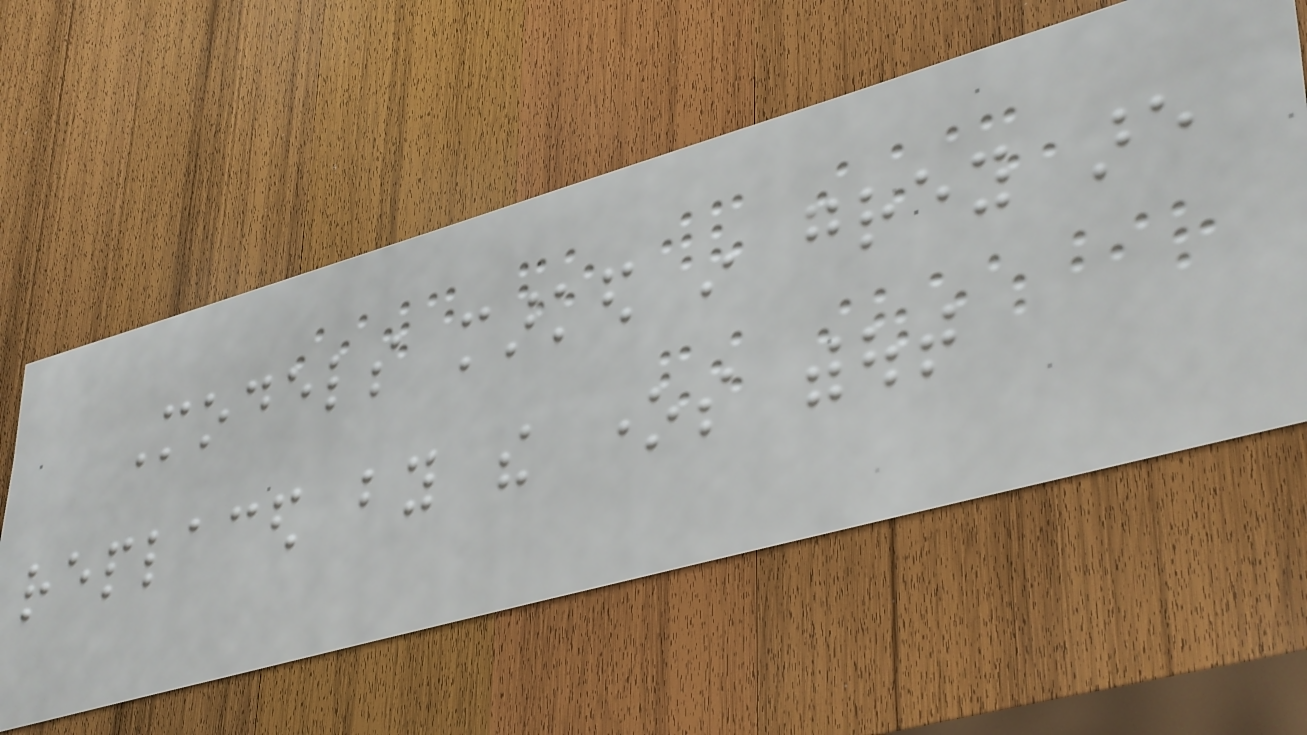Models marked in grey are
replaced by the ones without
